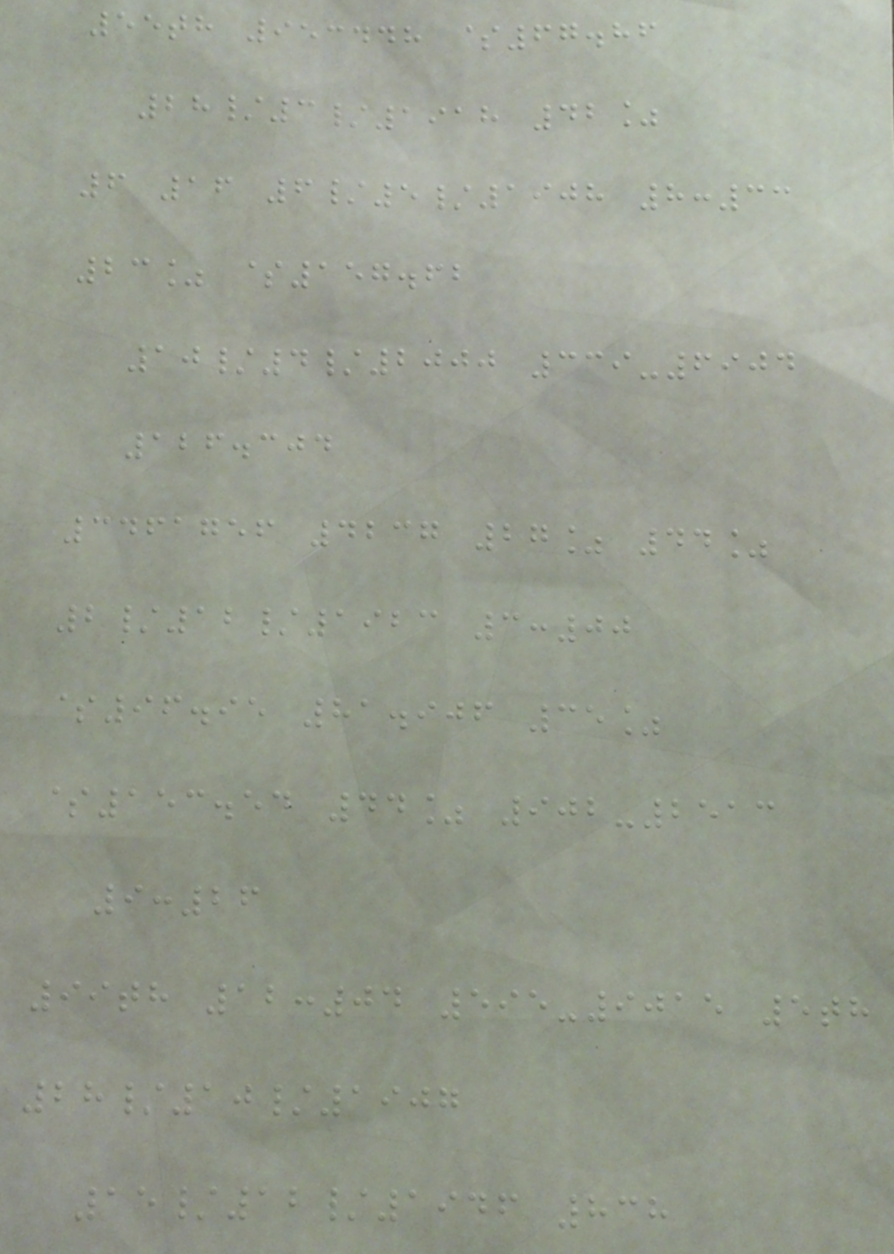55th 953448 $67.86
28/3/1918 42%
6 16 6/5/1908 8:33
23% $157.62
10/4/2000 339-6904
126.304
3461756 4237 27% 44%
2/12/1923 3:00
$96.95 81.906 35%
$153.54 44% 902-2513
9:26
99th 12:04 595-9015 5th
28/10/1907
15/12/1946 838
